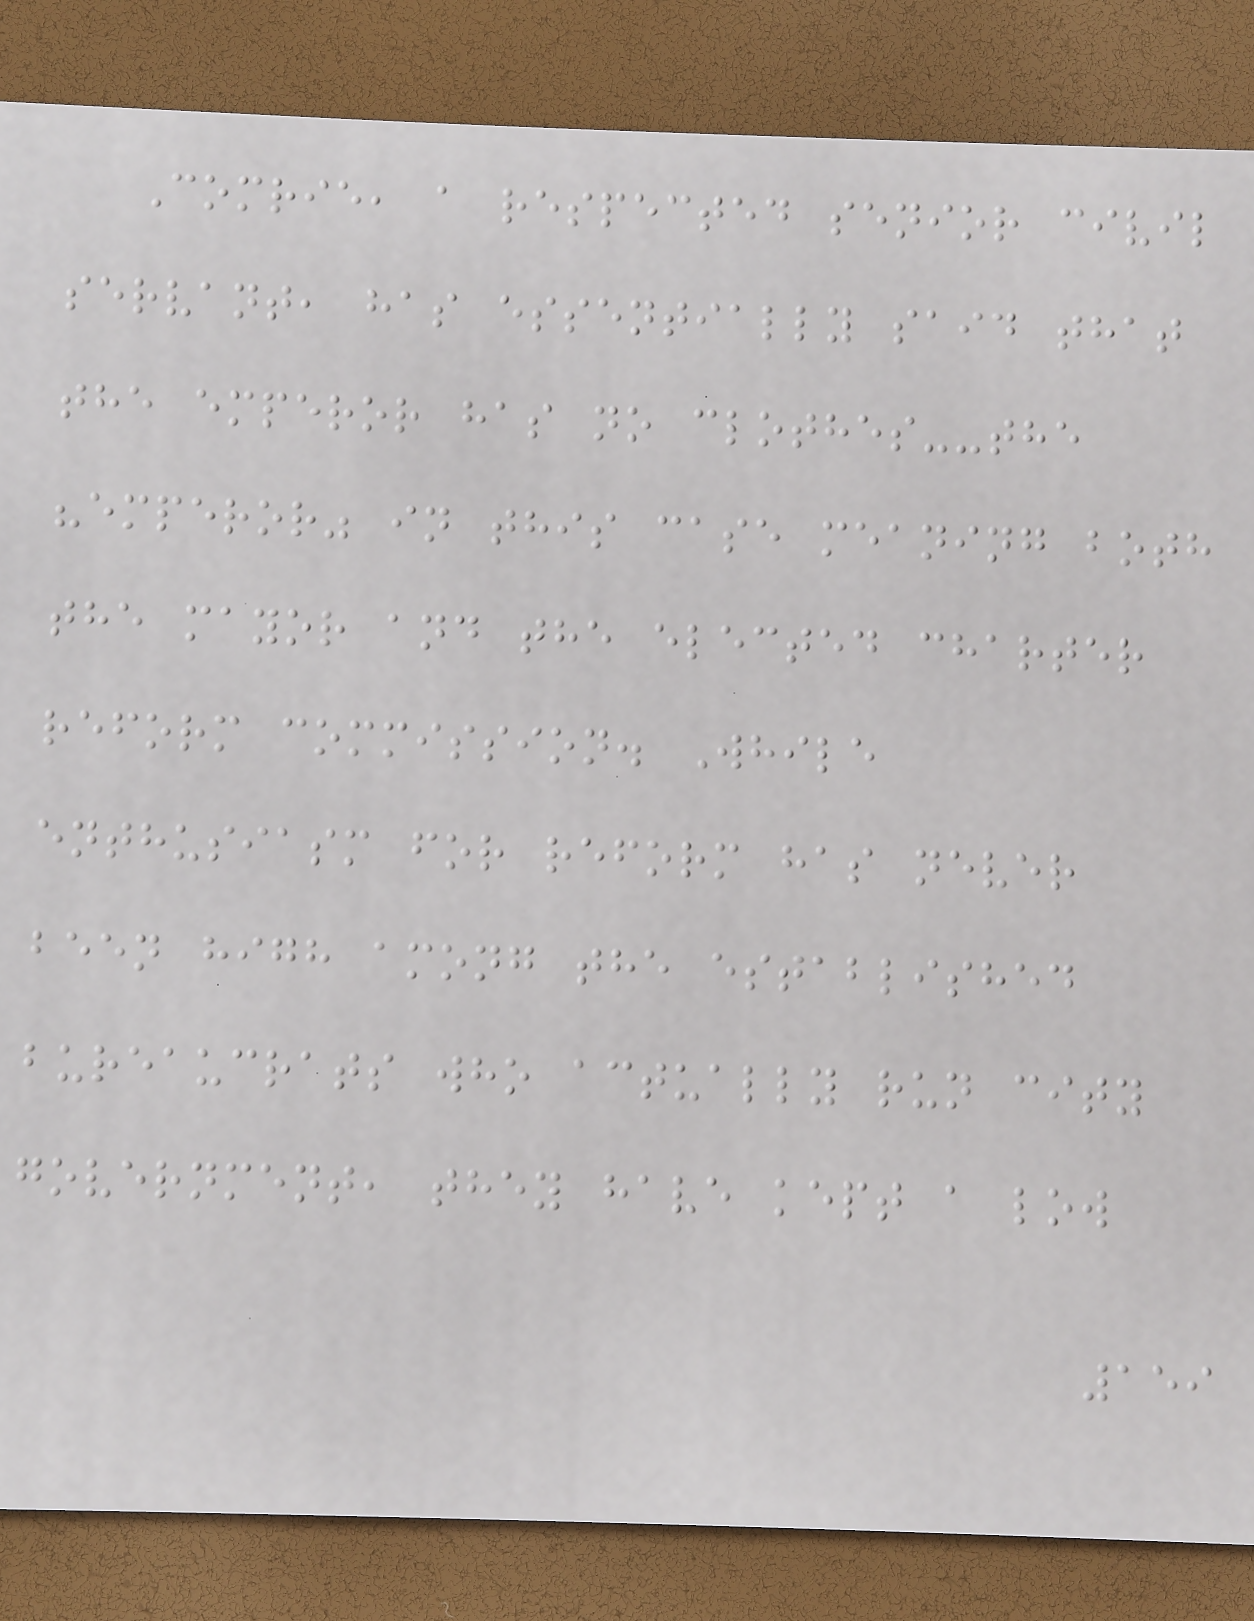Comrie, a respected senior civil
servant, has essentially said that
the emperor has no clothes--the
"emperor" in this case meaning both
the mayor and the elected charter
reform commission. While
enthusiasm for reform has never
been high among the established
bureaucrats who actually run city
government, they have kept a low
159
